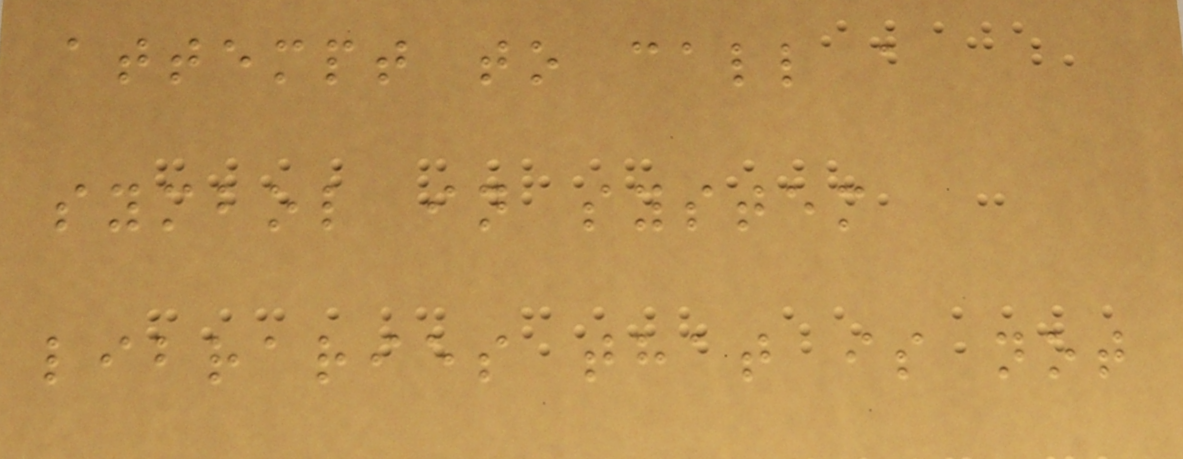attempt to call a
symbol in system
libraries that is not
